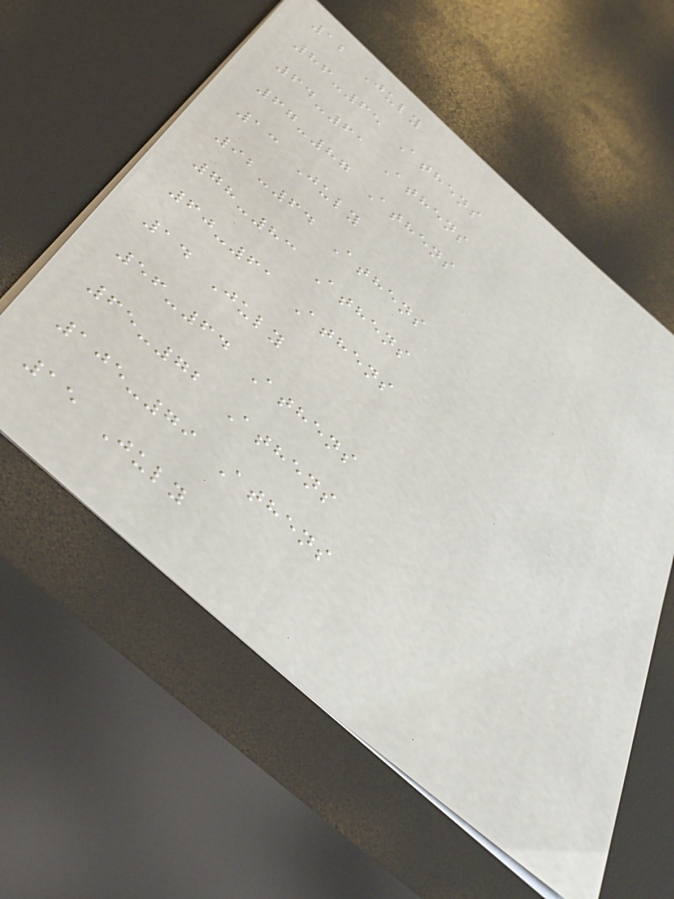12 July
86-65 Athens
64-61 Athens
67-87 Athens
13 July
92-64 Athens
78-83 Athens
60-61 Athens
14 July
56-64 Athens
65-72 Athens
105-79 Athens
15 July
